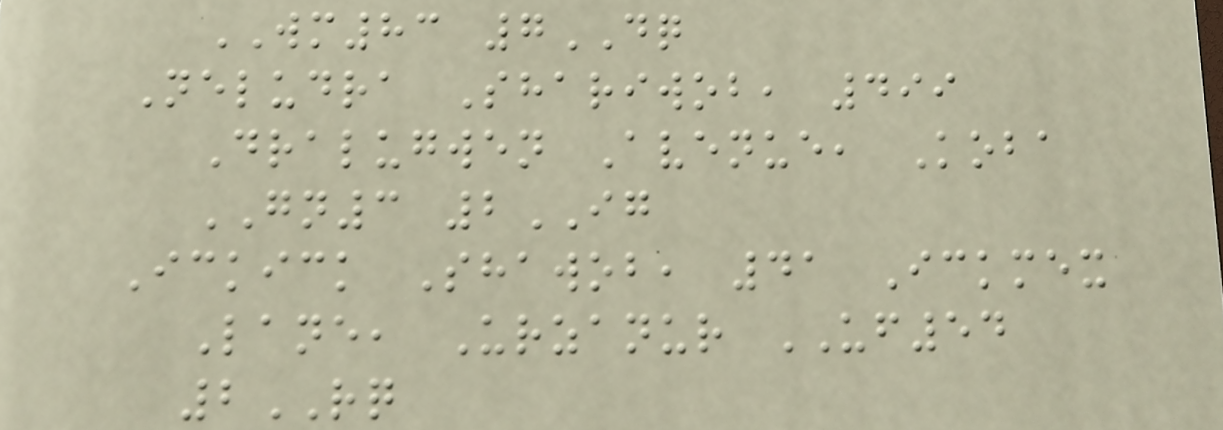WM83 7DQ
Neludra Shariwob, 499
Dralugwen Avenue, Koba
GN3 2IG
Ickick Shawob, 41 Ickmex
Lane, Urzanur UF54
2RQ
